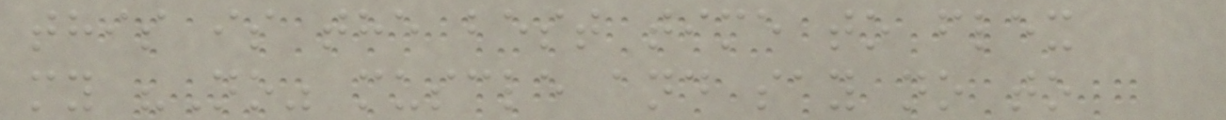this is the best time to flex
my "No" muscle and say no to
